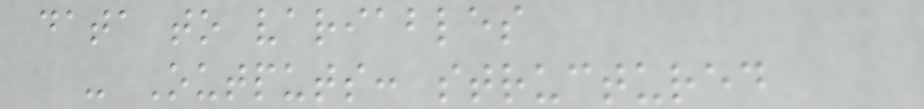data to variables
- Outputs: structured
